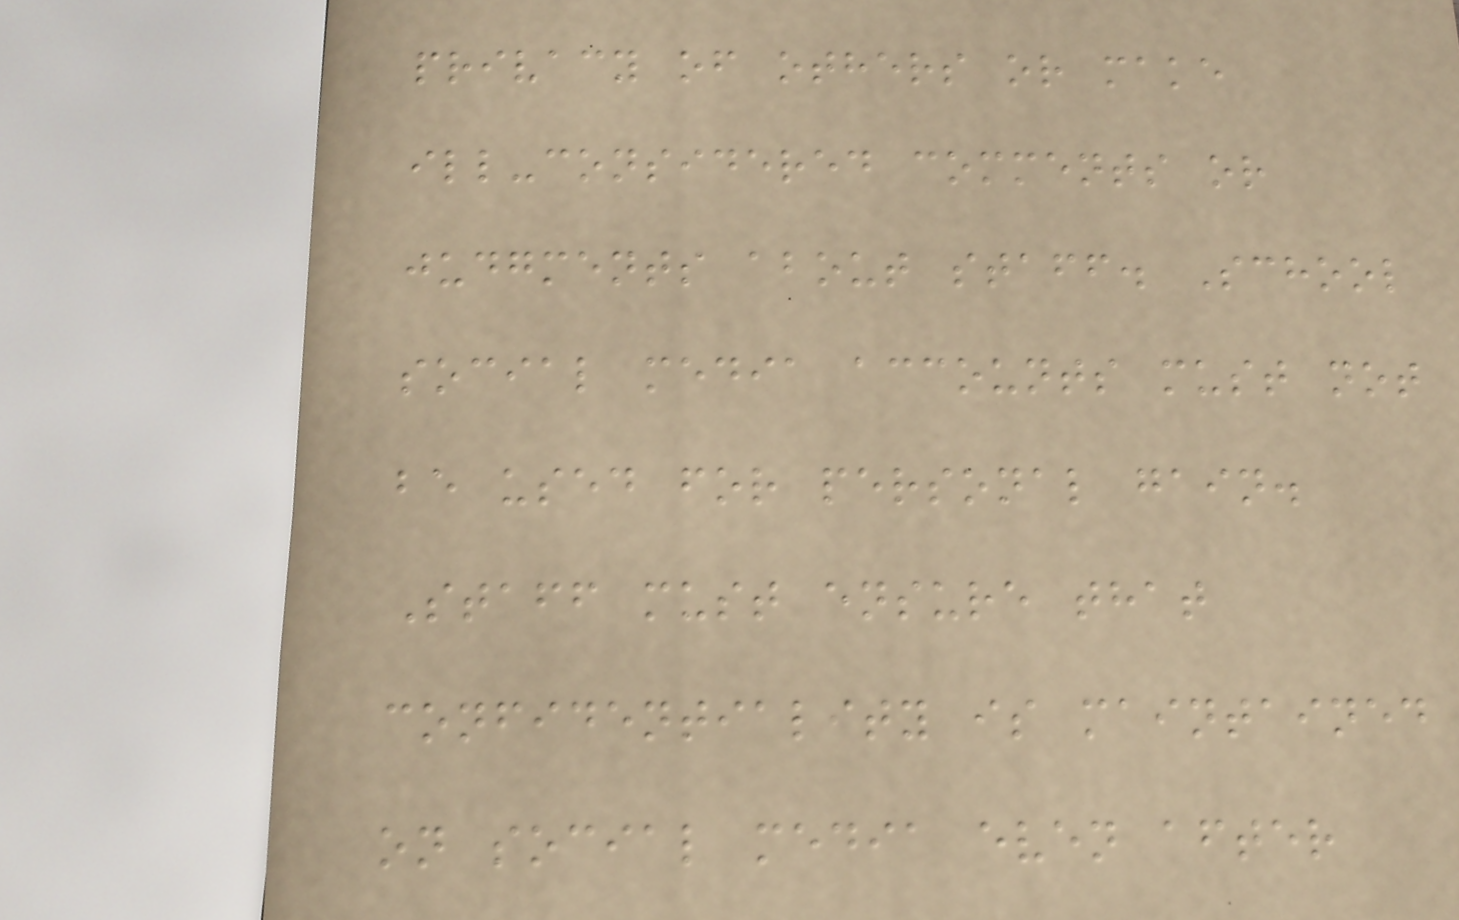privacy of others or make
ill-considered comments or
judgments about staff. School
social media accounts must not
be used for personal gain.
Staff must ensure that
confidentiality is maintained
on social media even after
